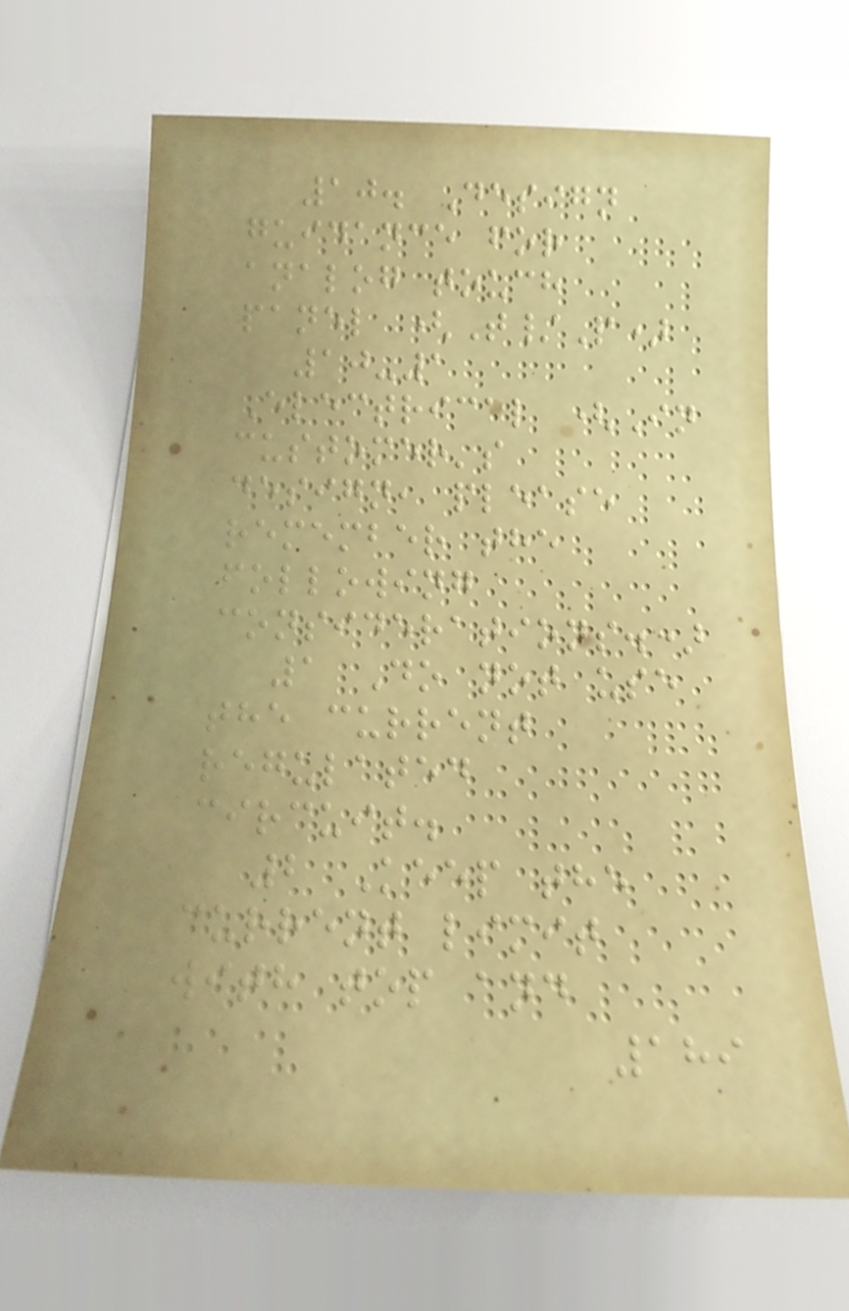10. Design
guidance for
analog touch
panel (T/P)
10-1
Electrical (In
customer's
design, please
remember the
following
considerations.)
1 Do not use
the current
regulated
circuit.
2 Keep the
current limit
with top and
189
